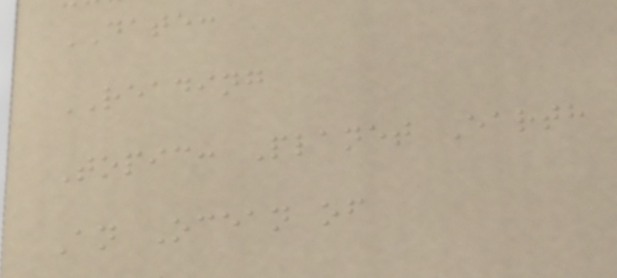DATE:
READING
Topic: Planet Earth
An Ocean of
